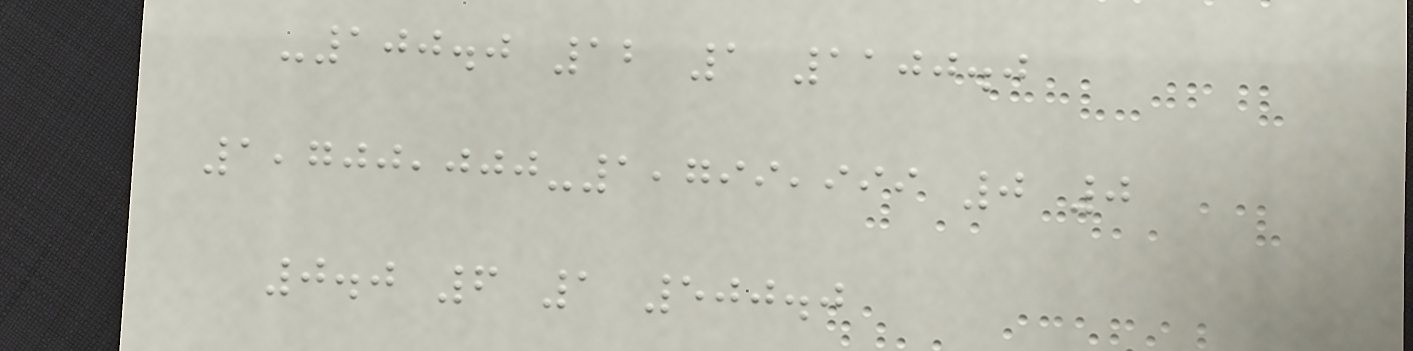-100.0 12 1 1100.0
1,700,000-1,799,999 0 0
0.0 6 1 500.0
